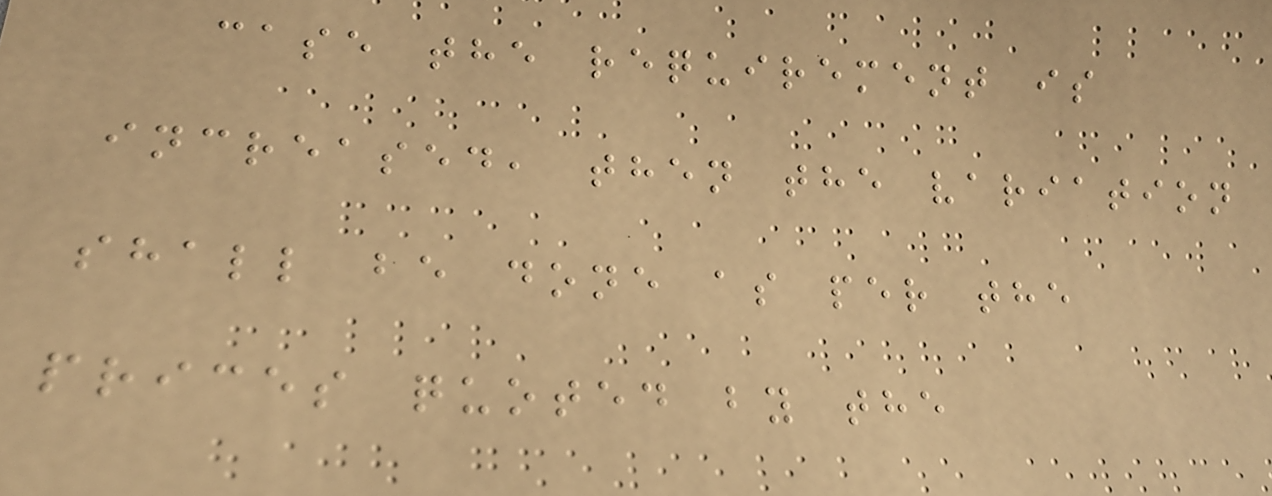case the requirement is
increased, then the variation
shall be done as per the
prices quoted by the
